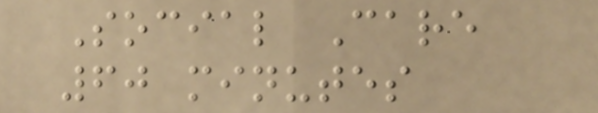Social Care
60 minutes
